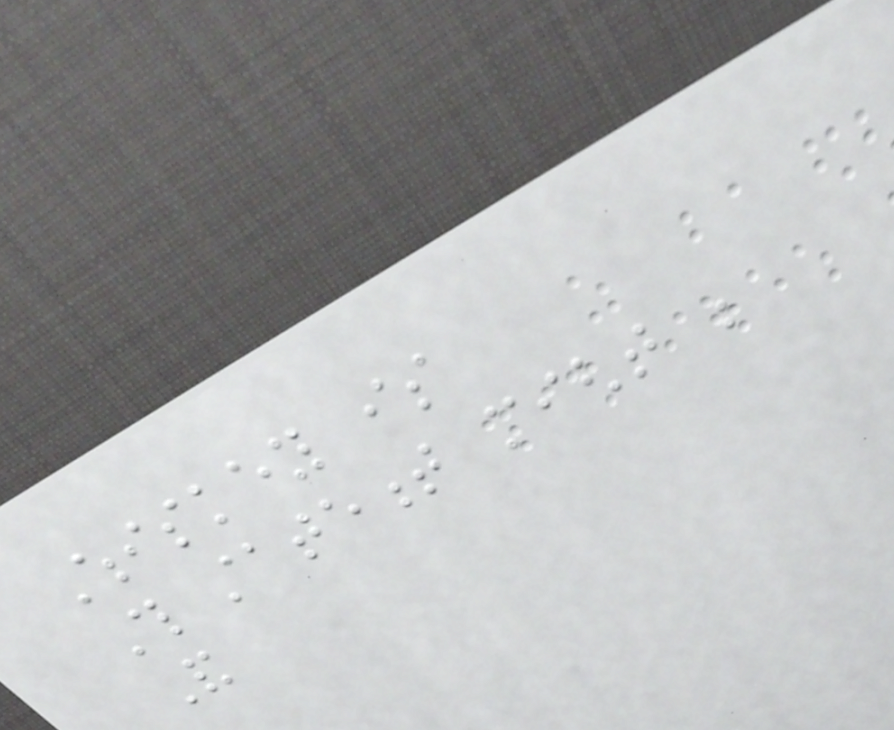Whiskey is
This statement might be
And
